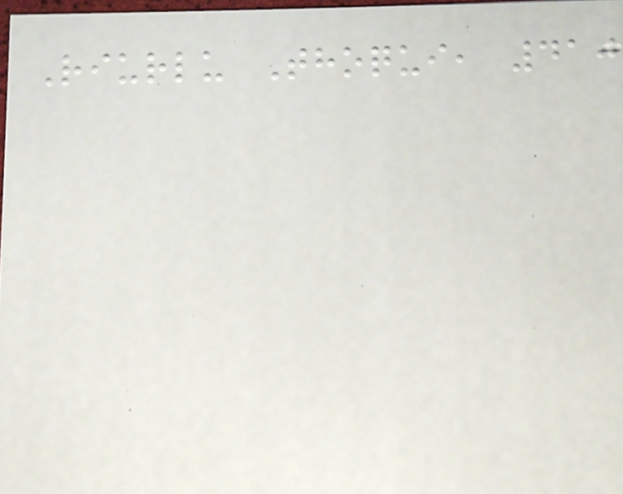Riurlu Thoqui, 410
